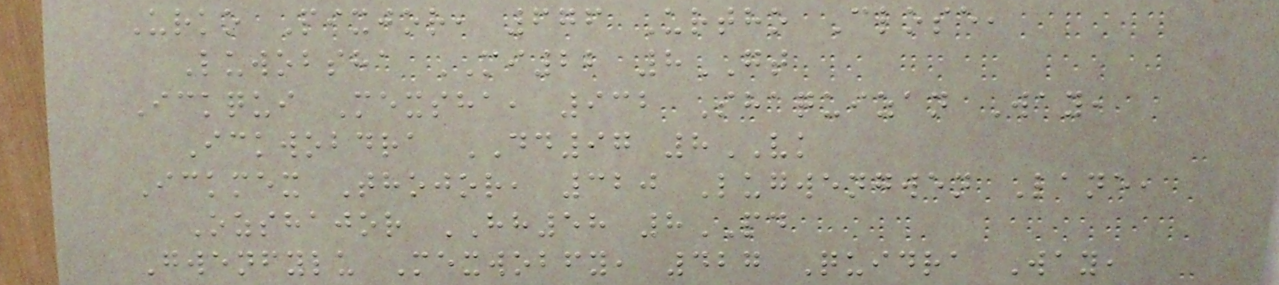Urko Pixjor, 676 Urtho Close,
Luwobsha MI22 8GT
Ickqui Mexsha, 932 Shaquizan Way,
Ickwobdra DD97 8VK
Ickmex Thojor, 320 Lugwengwen Lane,
Ozshajor HH58 8PD
Gwenfylu Mexwobfy, 427 Quidra Way,
